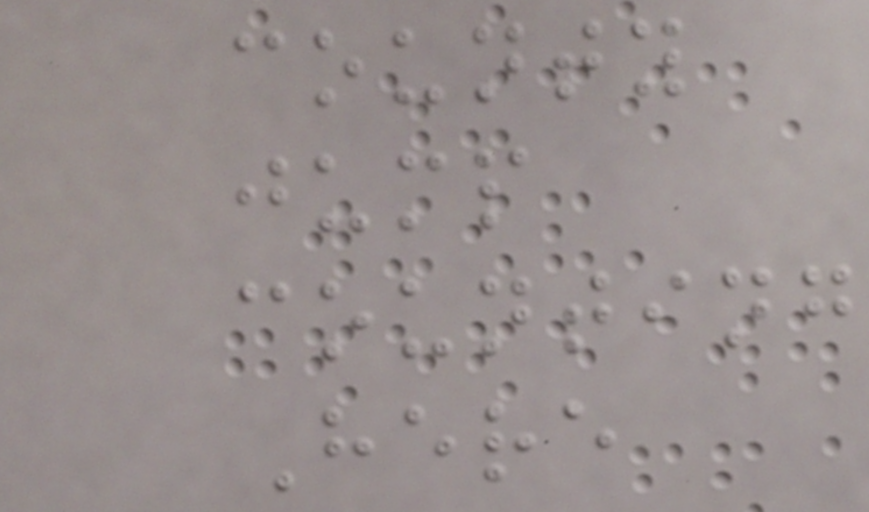county
jump
counting
Here
